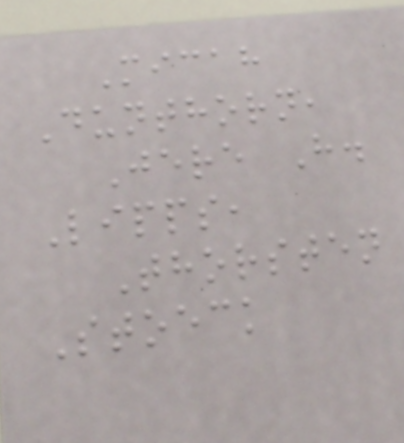Micah
Dunthorn,
Jere H.
Lipps,
Thorsten
Stoeck
